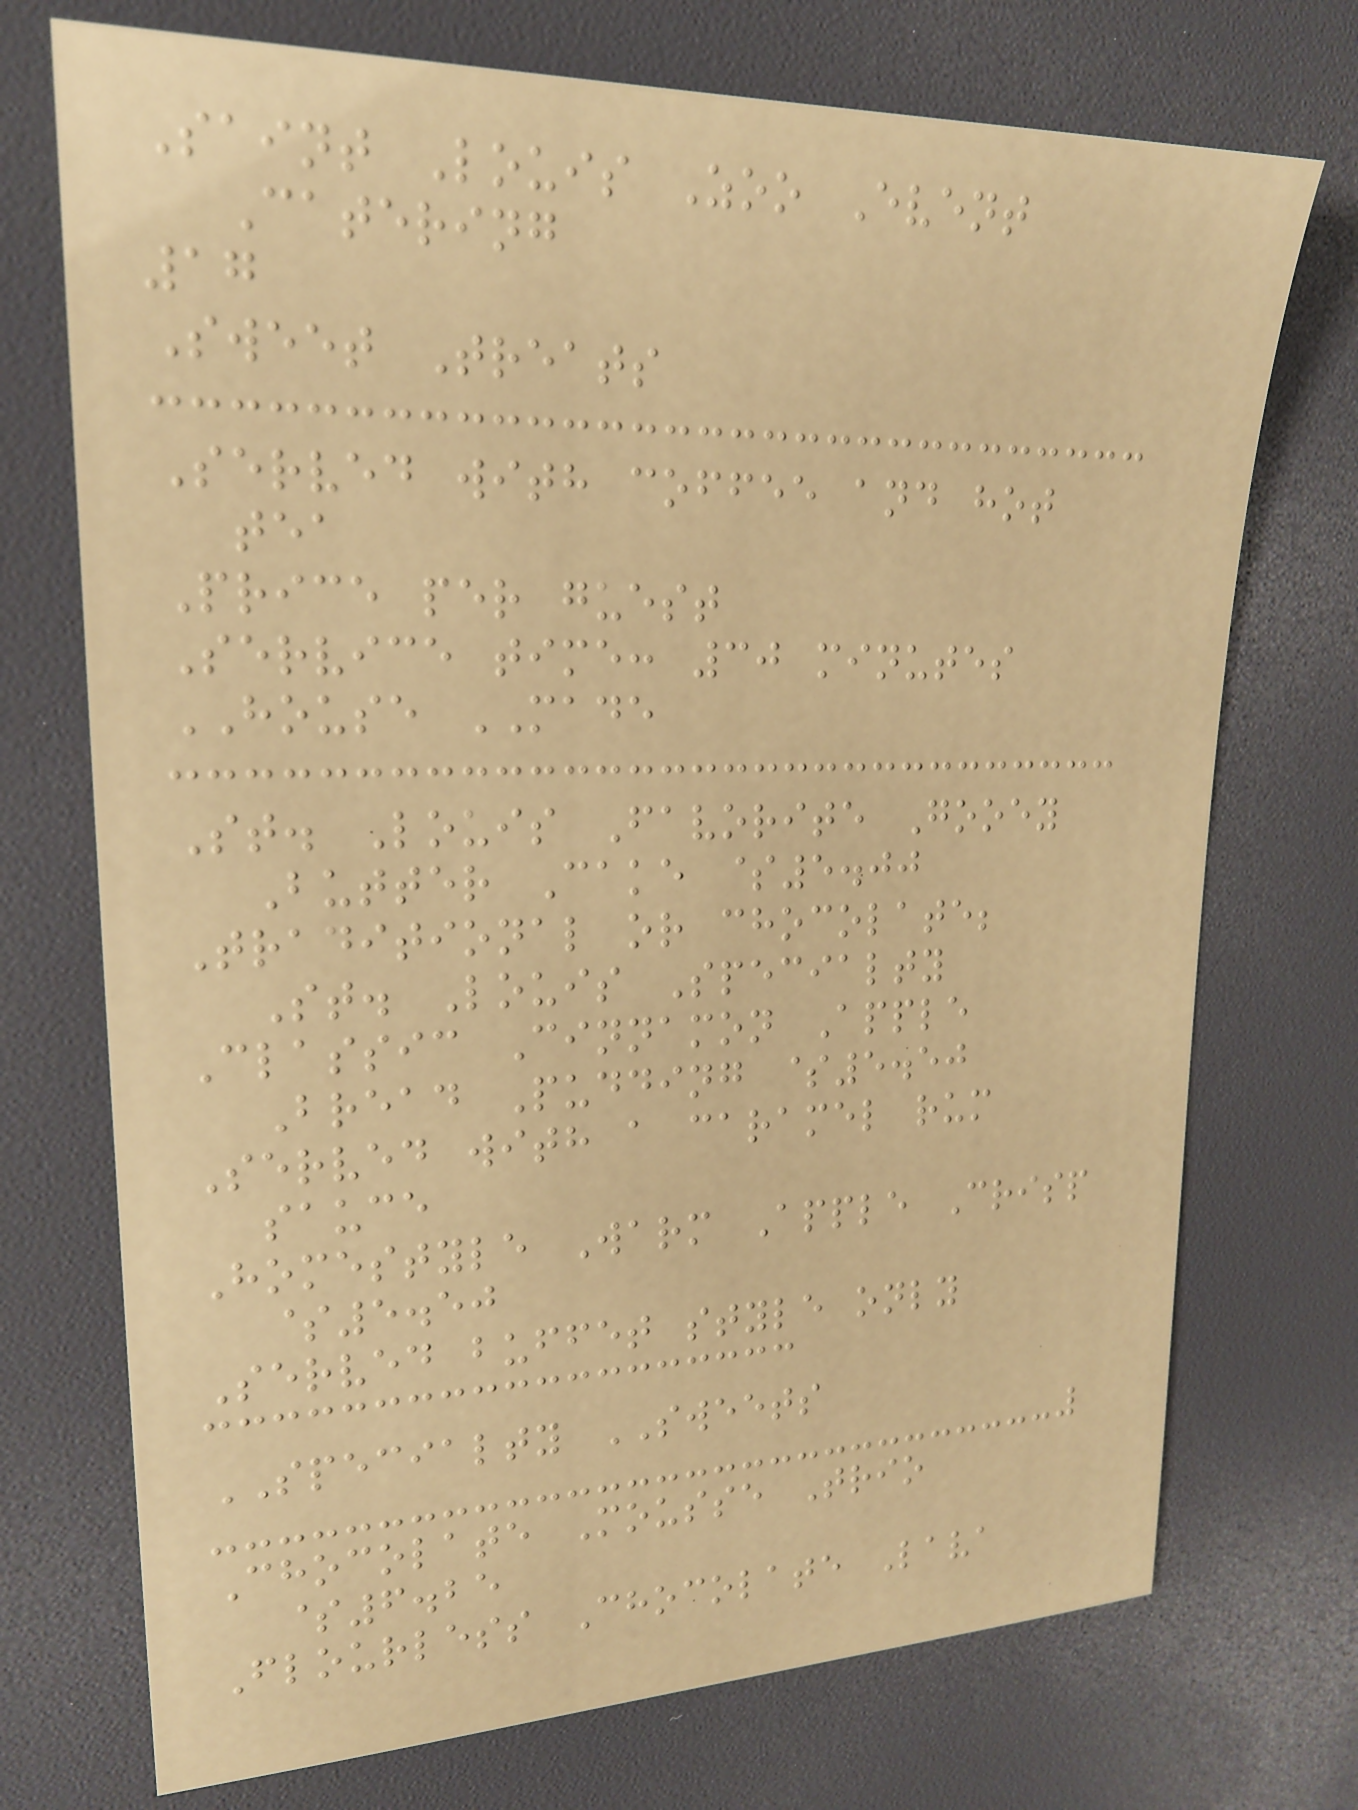Saint Louis Zoo Event
Catering
17
Sweet Treats
Served with coffee and hot
tea
Price per guest
Service time: 30 minutes
HOUSE MADE
St. Louis Favorite Gooey
Butter Cake $5.00
Traditional or chocolate;
St. Louis Specialty
Classic Cinnamon Apple
Bread Pudding $5.50
Served with a caramel rum
sauce
Homestyle Warm Apple Crisp
$5.50
Served buffet style only
SPECIALTY SWEETS
Chocolate Mousse Trio
$6.25
Flourless Chocolate Lava
